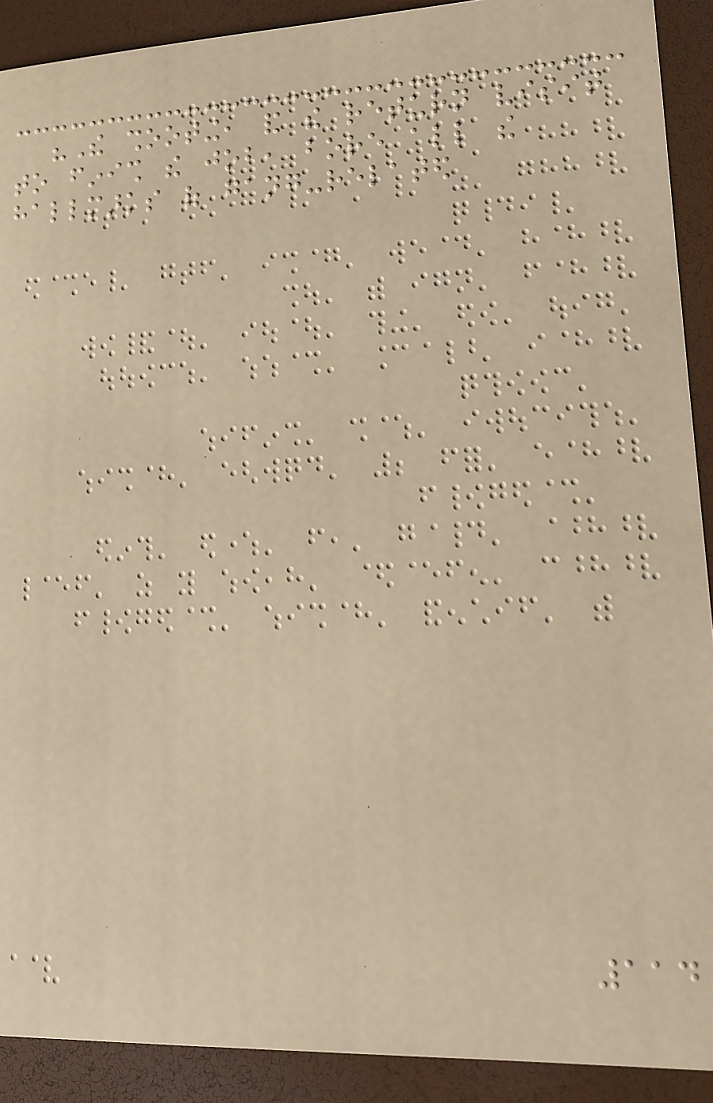"The shooting, and the return visit
to finish the job, bore all the
hallmarks of gang-related
114
